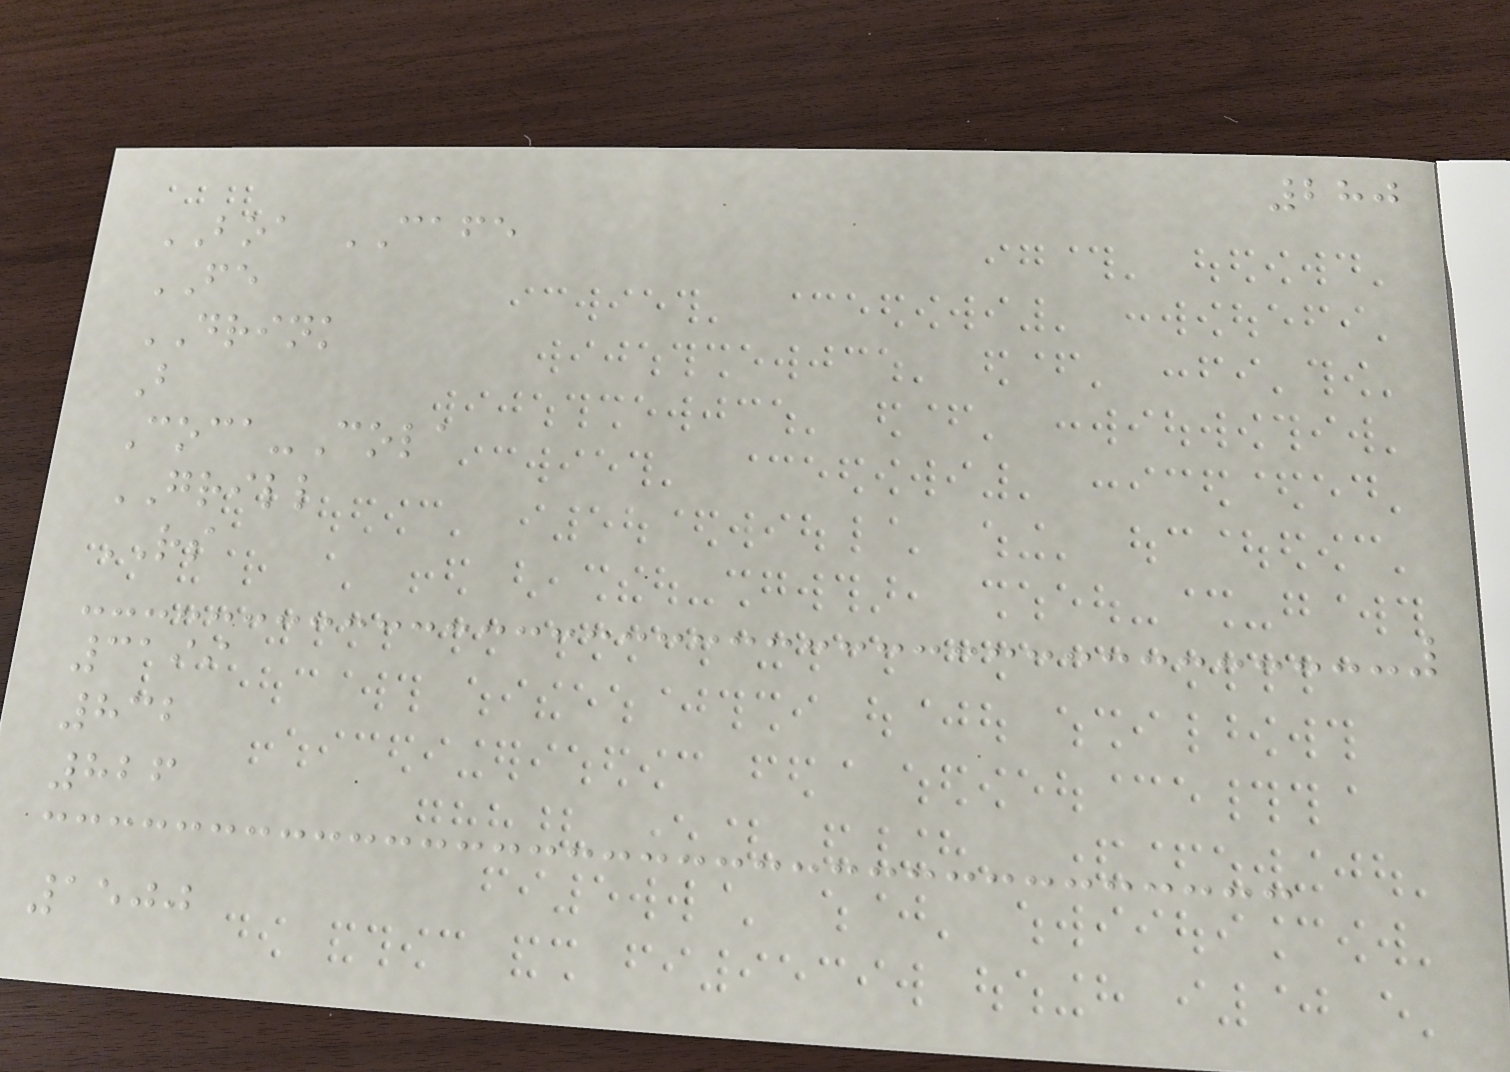280
BOA CAFE
FE
DRINK
B
Coca-Cola
GRILL
RS
3199
832
826
1500
